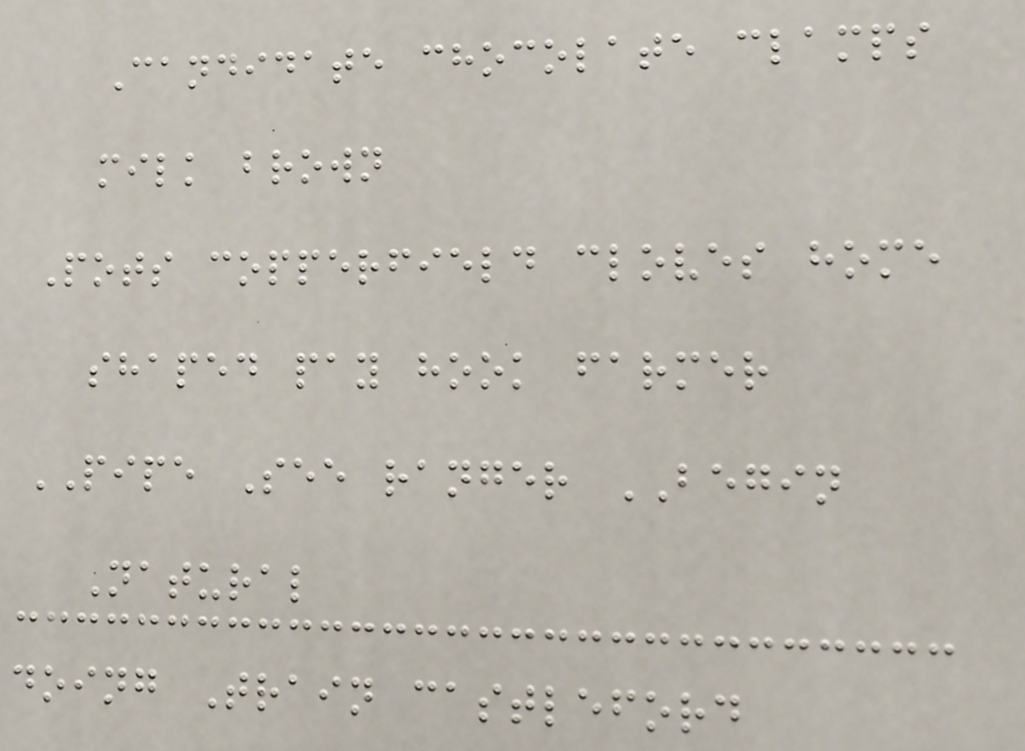Candidate chocolate clamps
milk brown
Pots copperfield cloves home
shaped pay hook farmer
PIPE See ranger BEGIN
Natural
doing Train castleford
